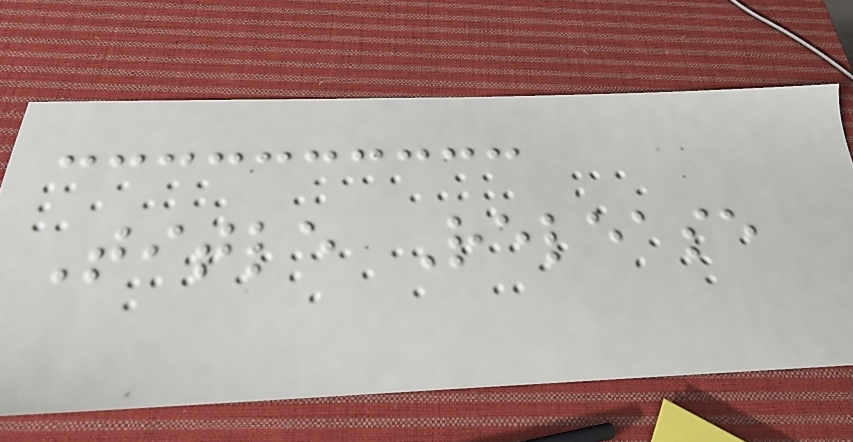Title Release
